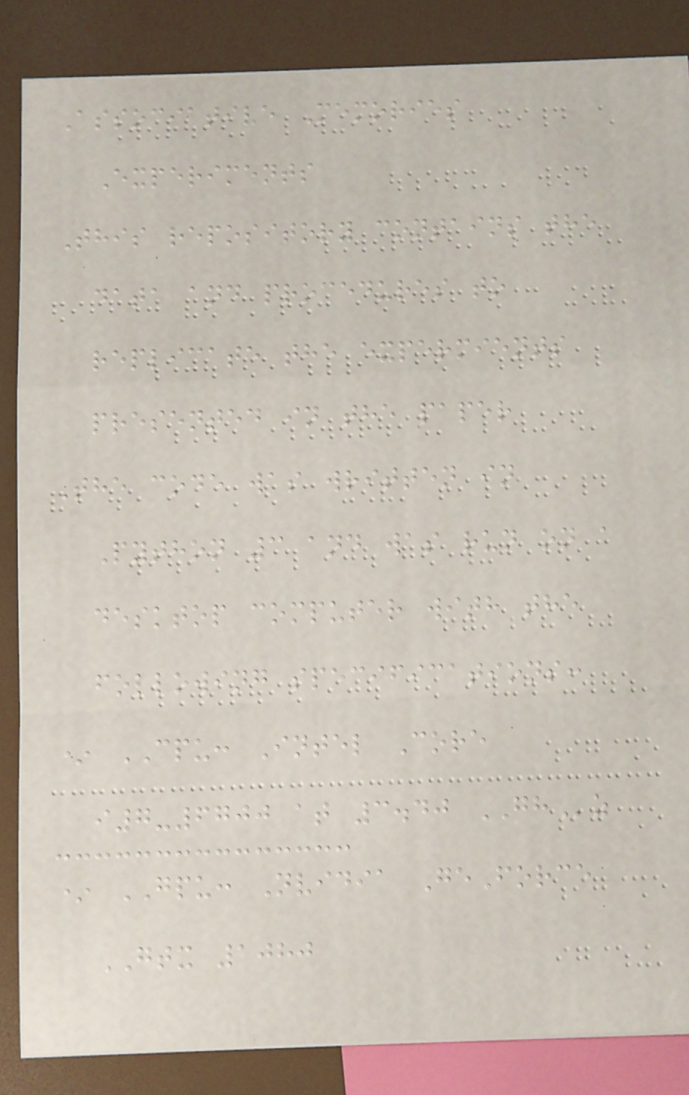Associative Memories
Experiments
This repository contains the
data and procedures to
replicate the expermients
presented in the paper
The code was written in
Python 3 and was run on a
desktop computer with the
following specifications:
* CPU: Intel Core
i7-6700 at 3.40 GHz
* GPU: Nvidia GeForce
GTX 1080
